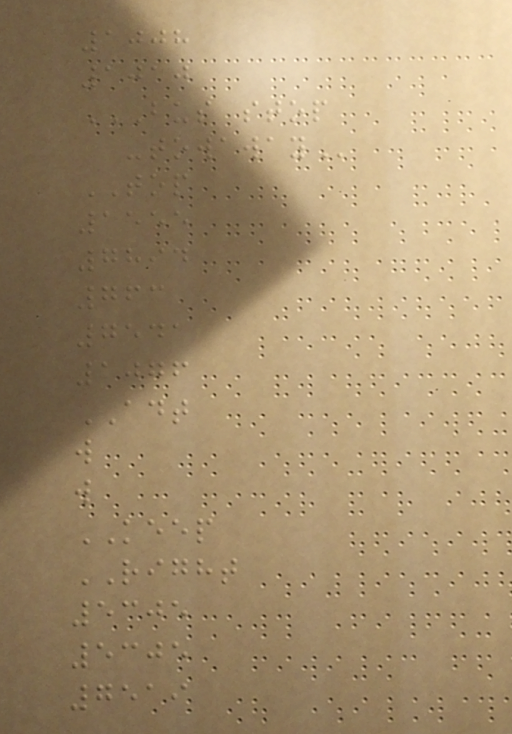1008
1010
BUS STOP
-TOWAWAY
TOP
1555
7894
763
7541
1076
ADT
w
w
KEEP
RIGHT
5305
5305
7519
